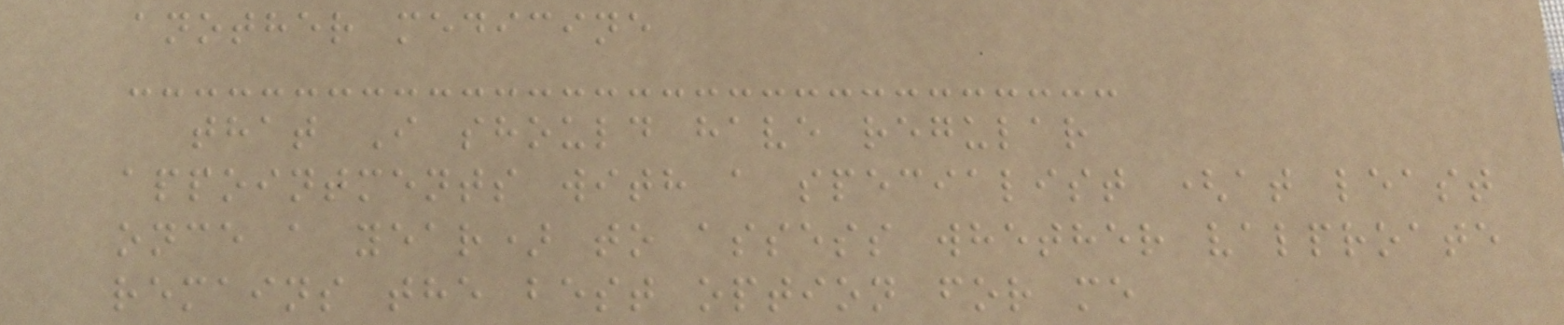another medicine
that I should have regular
appointments with a specialist (at least
once a year) to assess whether valproate
remains the best option for me
